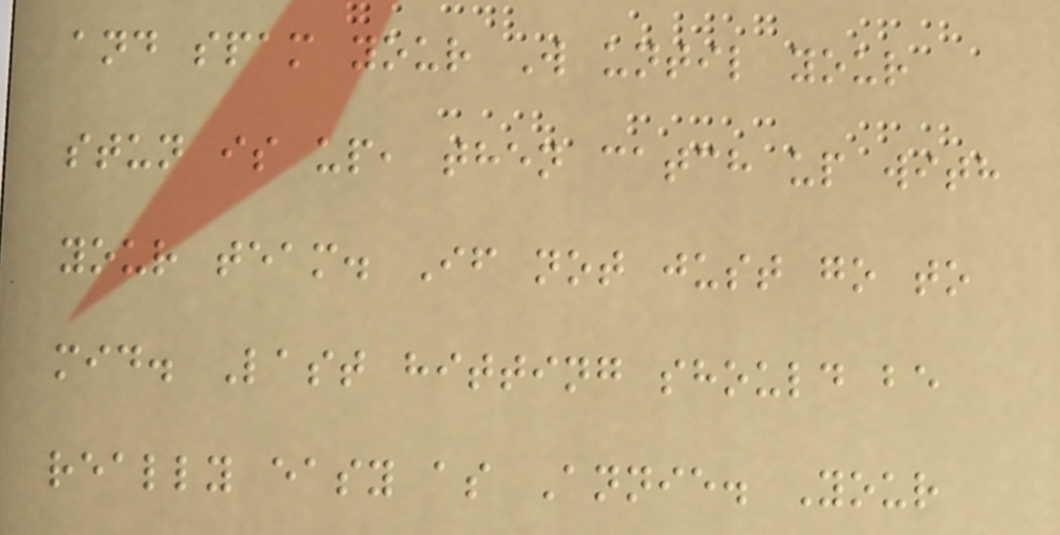and spam your W until your
stun is up, then catch up with
your team. If not just go to
mid. Last hitting should be
really easy as Annie. Your
